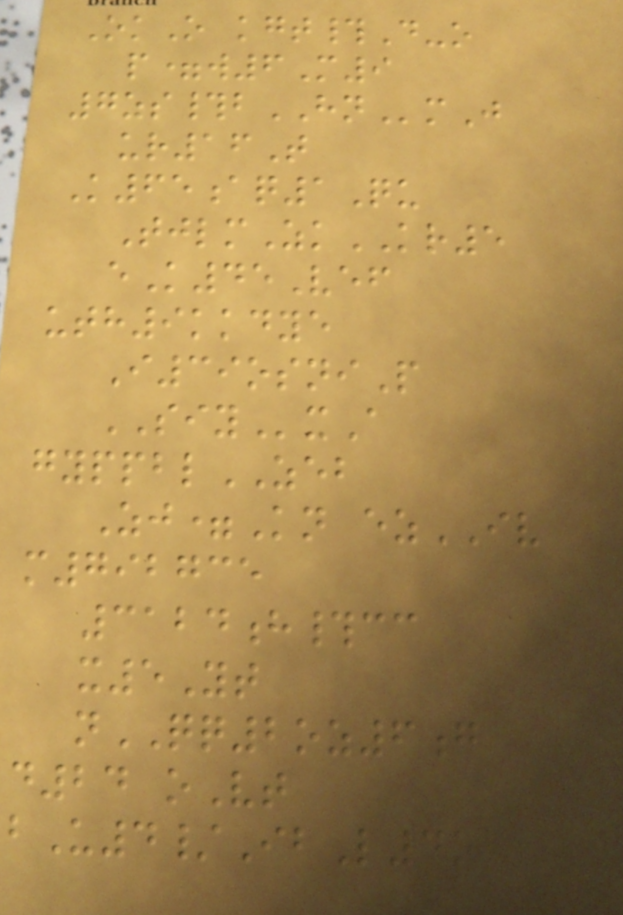OkO kgt#D-o
p=w6M9
7zs#bHNmJ
ur16T
K65aq1Qu
TjlmZkKR5
eK45Vef
uth9kkdye
I39osniP
SIYxA
gyppblZEB
Zj=Kn ezIV
m792735
3124h#cc
x5Yt
nQQ2oz6g
d24 oVt
bU4/IbL4o
